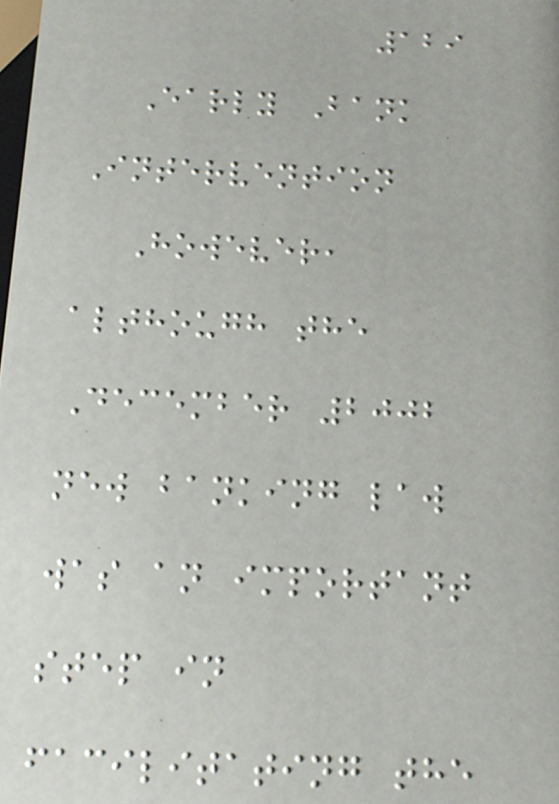129
Early Bank
Intervention
However,
although the
December 2002
new banking law
was an important
step in
facilitating the
